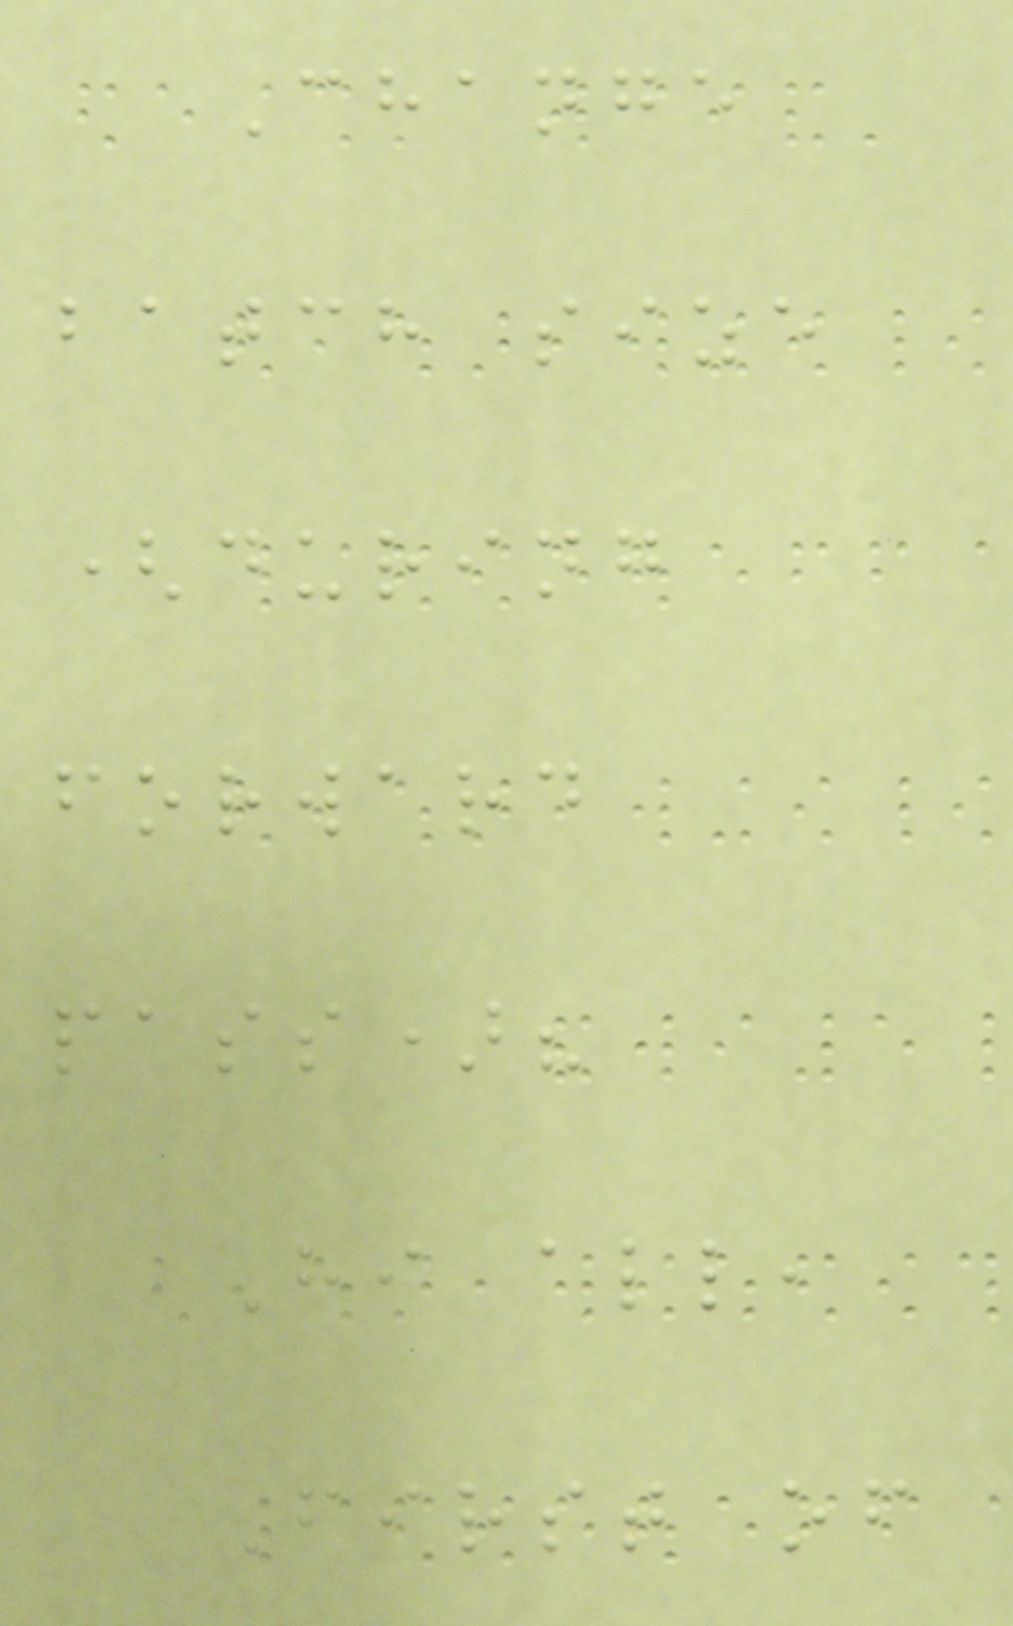Change
batch size
(during
forward
pass)?
Hi all,
First of
